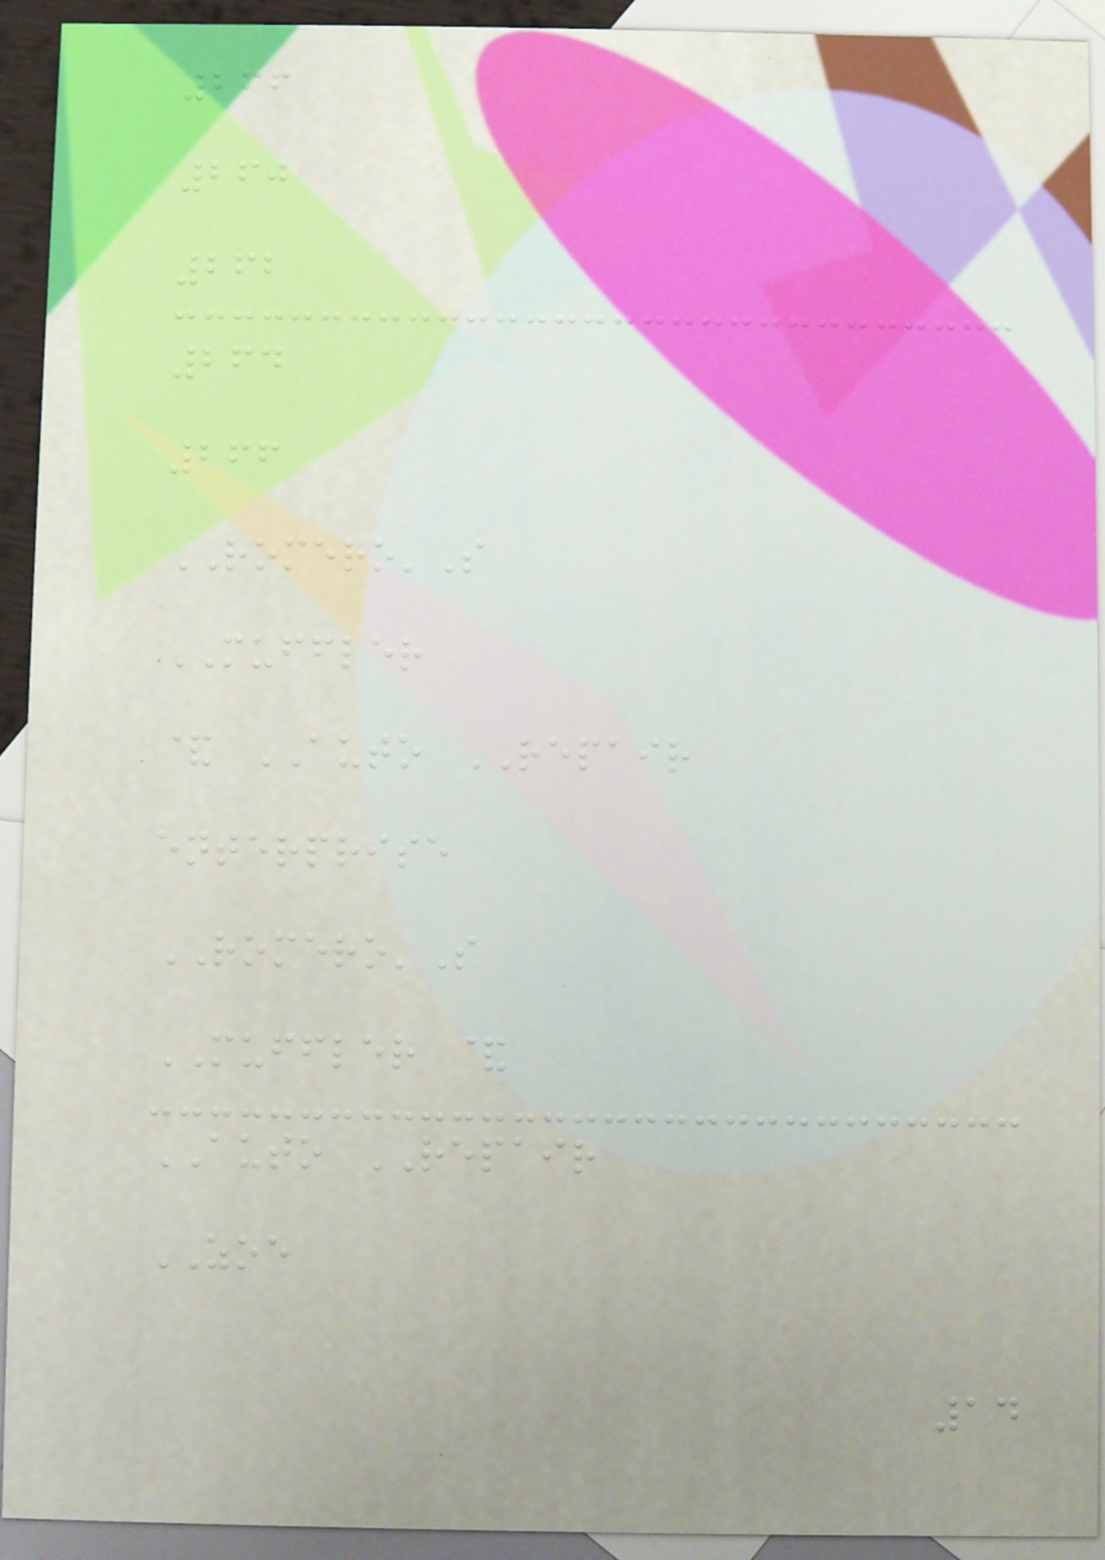266
260
262
264
266
ROMERO'S
MUFFLER
& AUTO REPAIR
enterprise
ROMERO'S
MUFFLER &
AUTO REPAIR
ZOE
14
